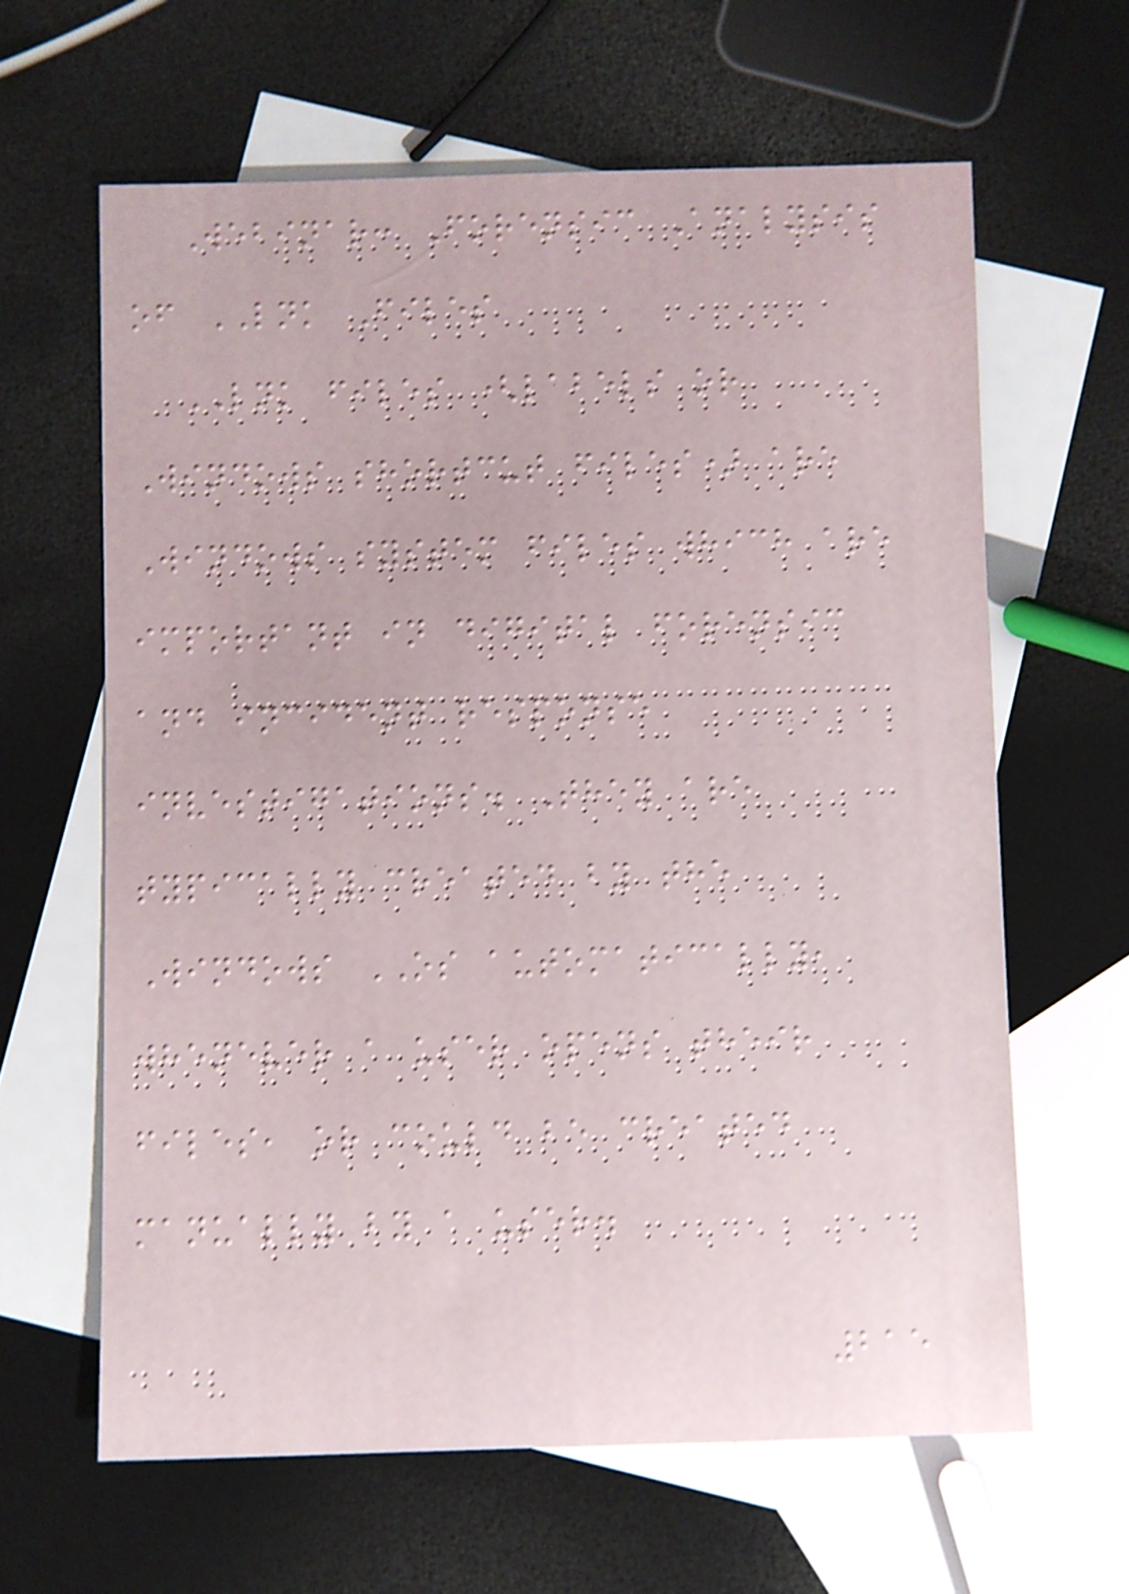Webinar: Forensic Analysis
of LNK Files
LNK files (labels or
Windows shortcut files) are
Windows system files which are
important in digital forensic
and incident response
investigations. They are
typically created by the
Windows OS automatically,
whenever a user opens their
files, or could be created
manually by a user.
215
